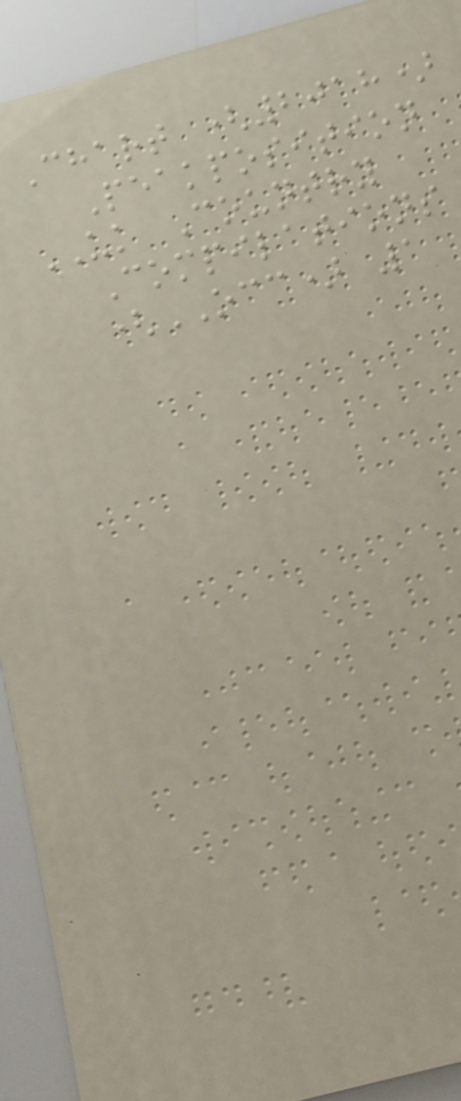Chart (2018)
Peakposition
UK Country
Compilations
(OCC) 1
